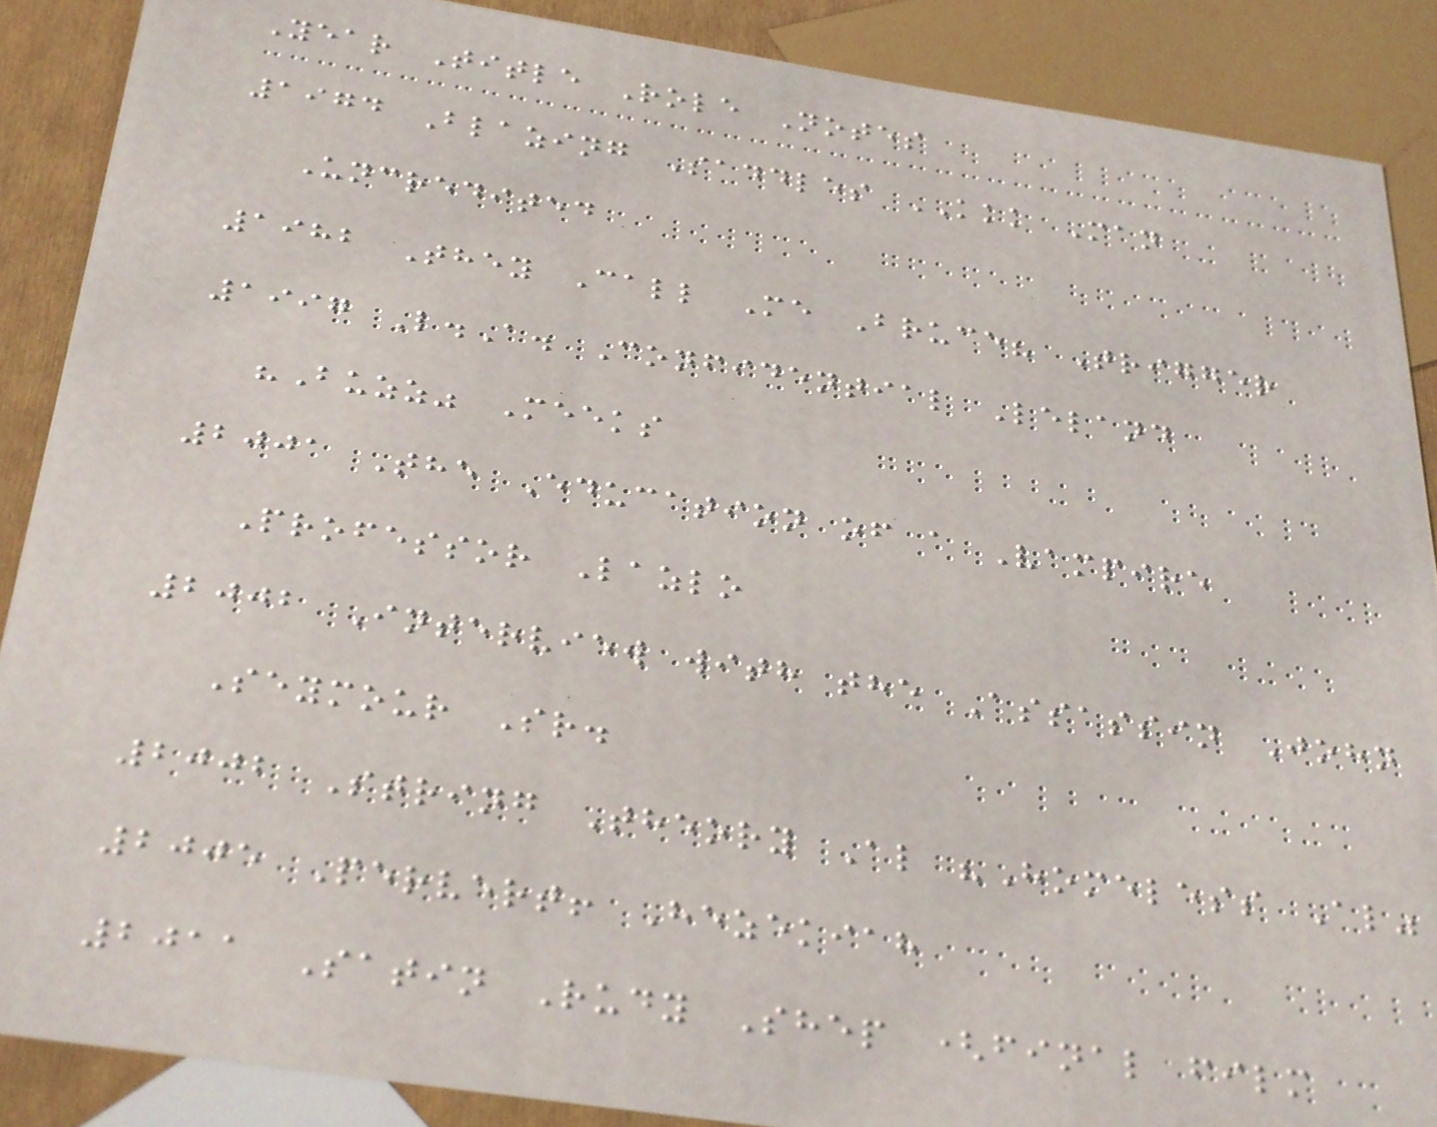Year Title Role Notes
1974 Blazing Saddles KKK Man
Uncredited
1982 They Call Me Bruce? Trigger
1997 L.A. Confidential Leland
"Buzz" Meeks
2001 The Education of a Vampire
Professor Lazlo
2002 Interview with the Assassin John
Seymour Sr.
2002 String Theory Al "Homeless Al"
2005 Pervert! Hezekiah
2011 Satin Rudy Shep (final film
